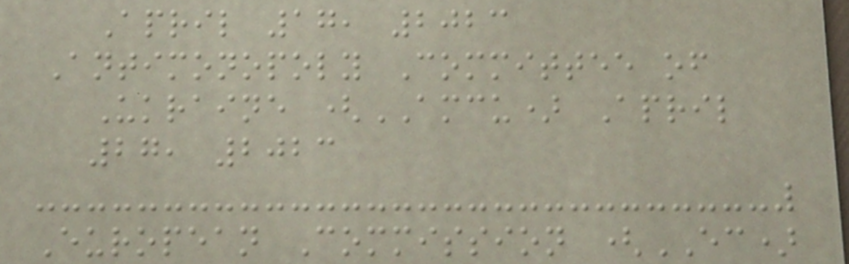April 17, 2023
Antimonopoly Committee of
Ukraine (AMCU) April
27, 2023
European Commission (EC)
